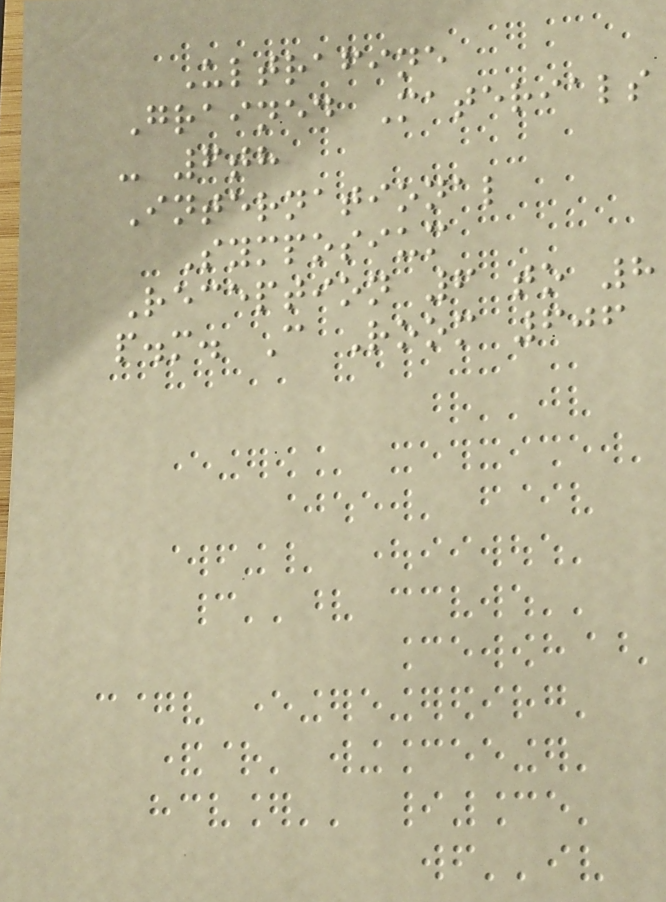Ultrafine
Grained Materials
- 6th
International
Symposium
Reception 6 to 8
p.m. C Room 606
